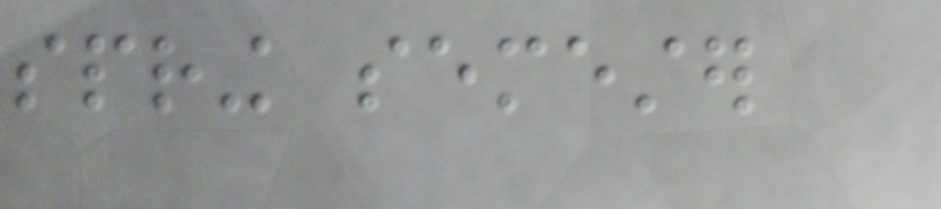spring semester
